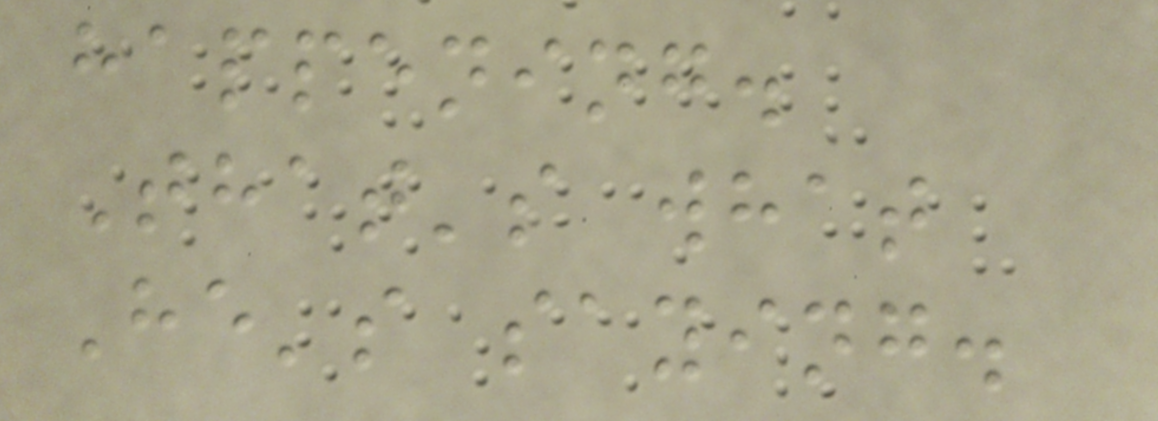happening.
That's what
He's saying.
